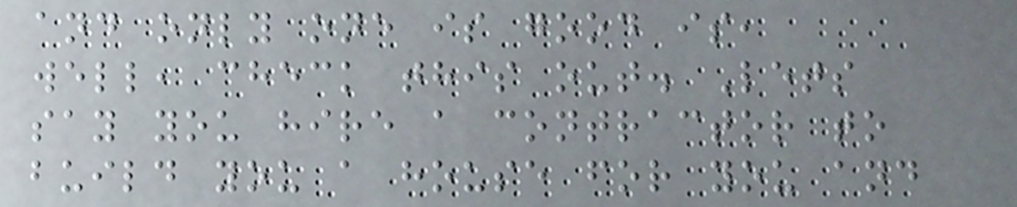and only one is good is,
well, check this out. Lets
say you hire a contractor to
build you a house for you and
